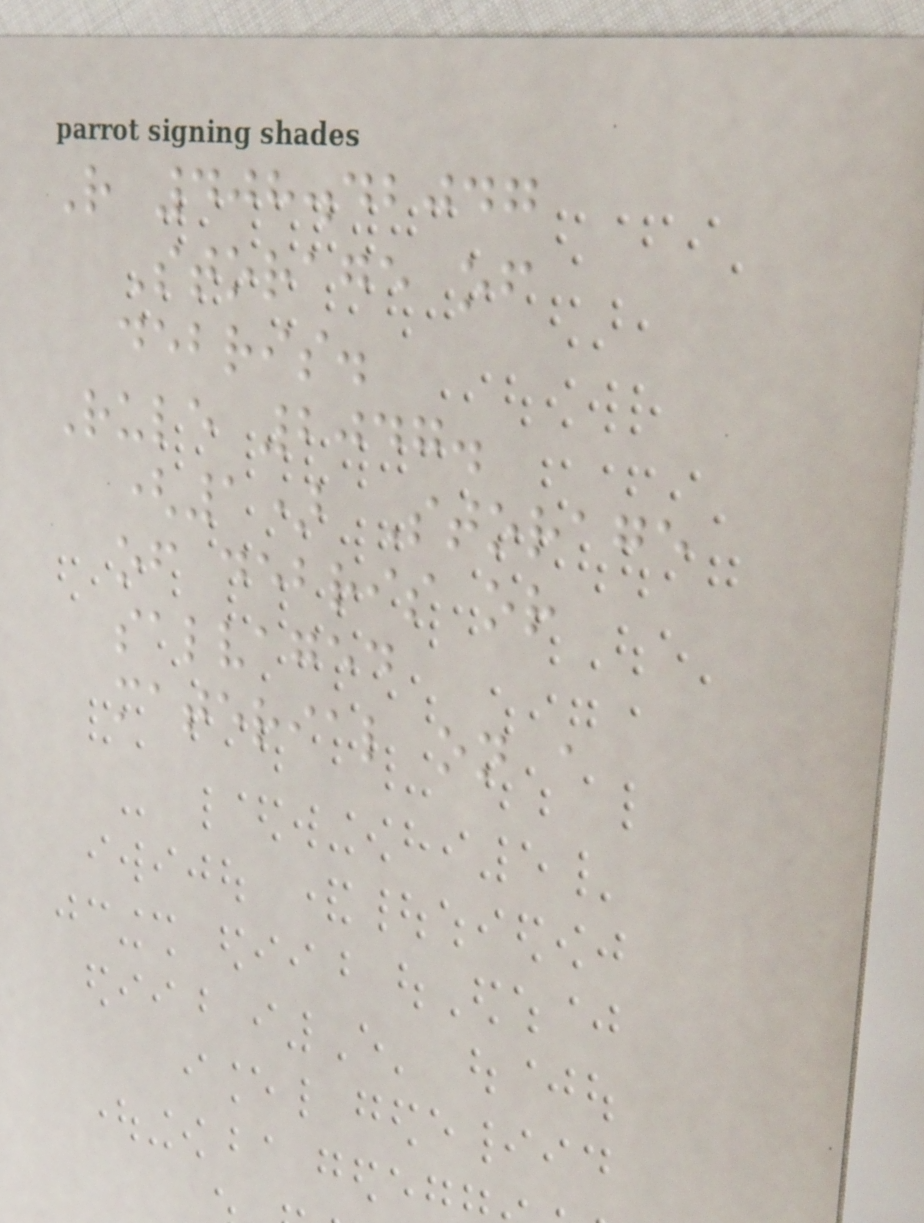R 408.42047
Storage of
debris.
Rule 2047.
(1) Storage
of debris or
salvaged
material on a
